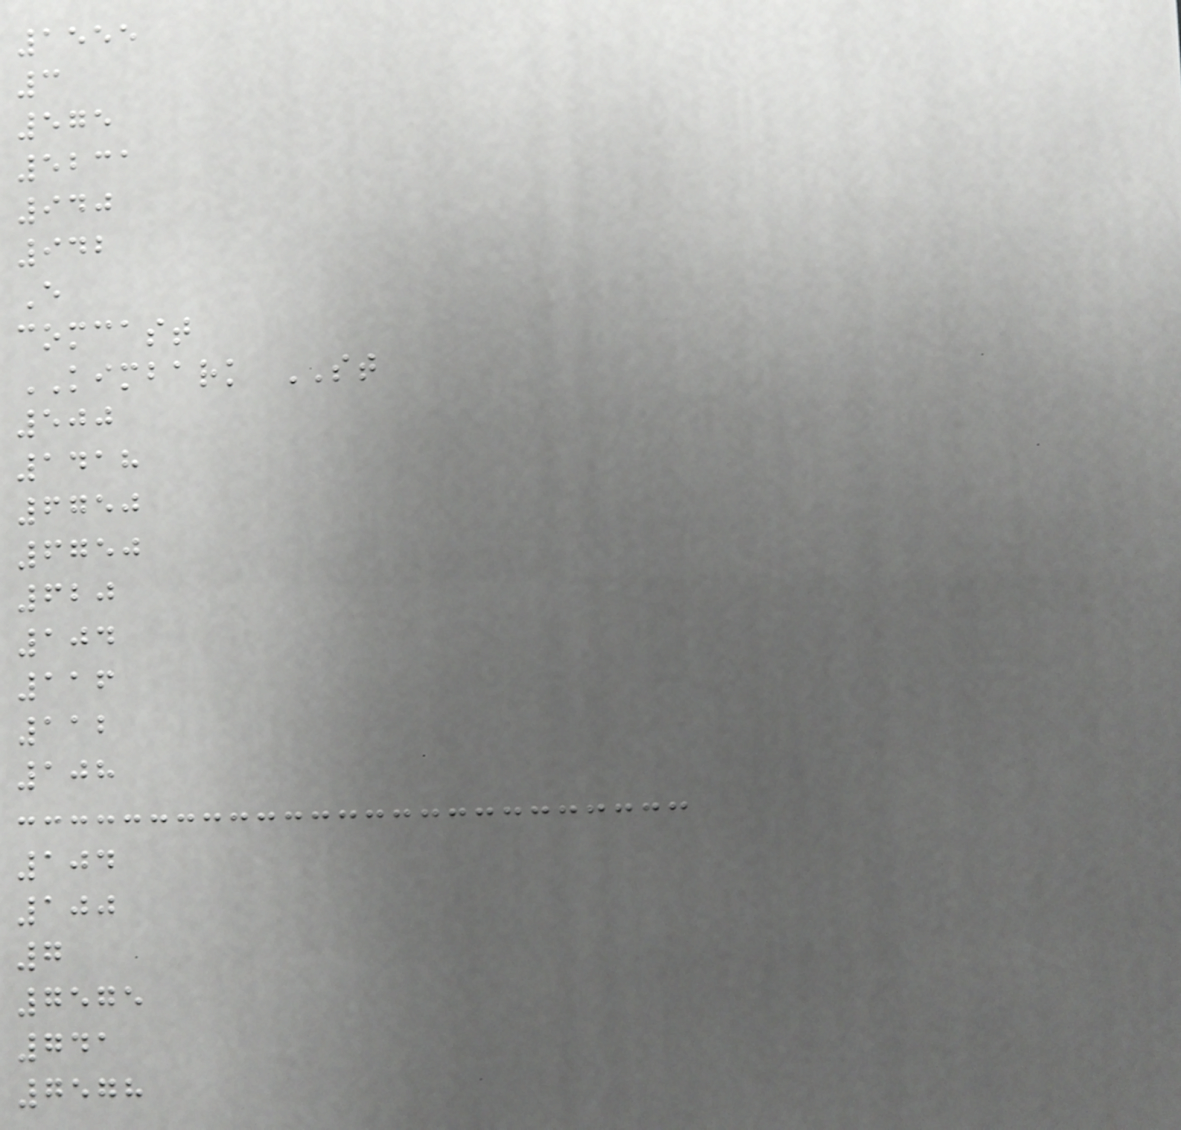1555
3
575
5231
940
942
E
comcast
KIMBARK ST
500
1418
6750
6750
620
104
116
112
108
104
100
7
7575
741
7578
